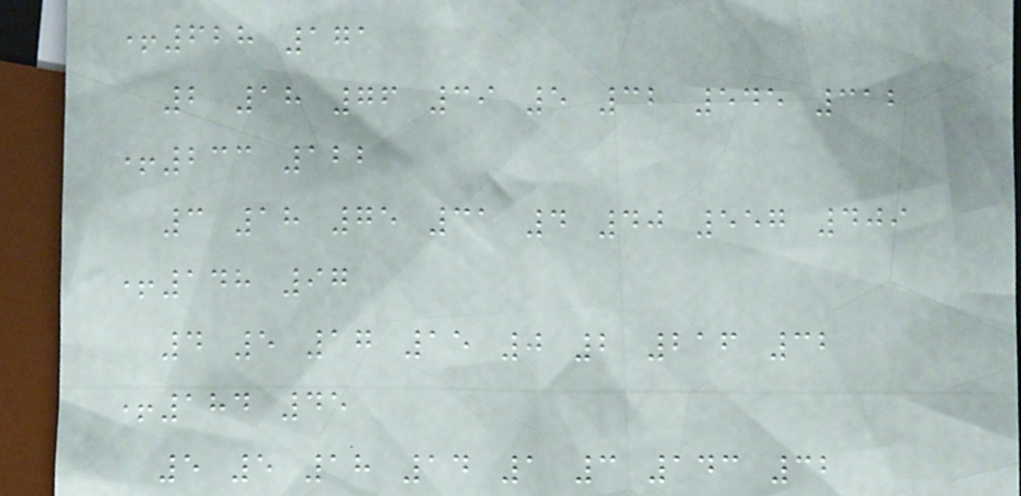+628 171
2 18 76 39 5 32 545 312
+233 122
3 18 75 31 4 40 557 409
+148 97
4 5 17 15 0 2 216 32
+184 45
5 5 18 14 1 3 143 32
